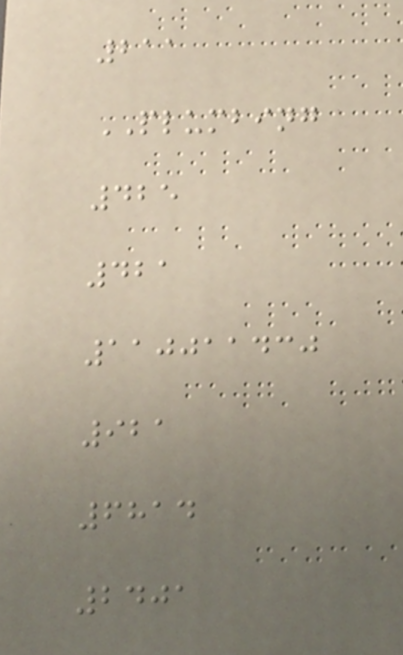211
PLUMBING
425
421
110011430
921
6814
2401
